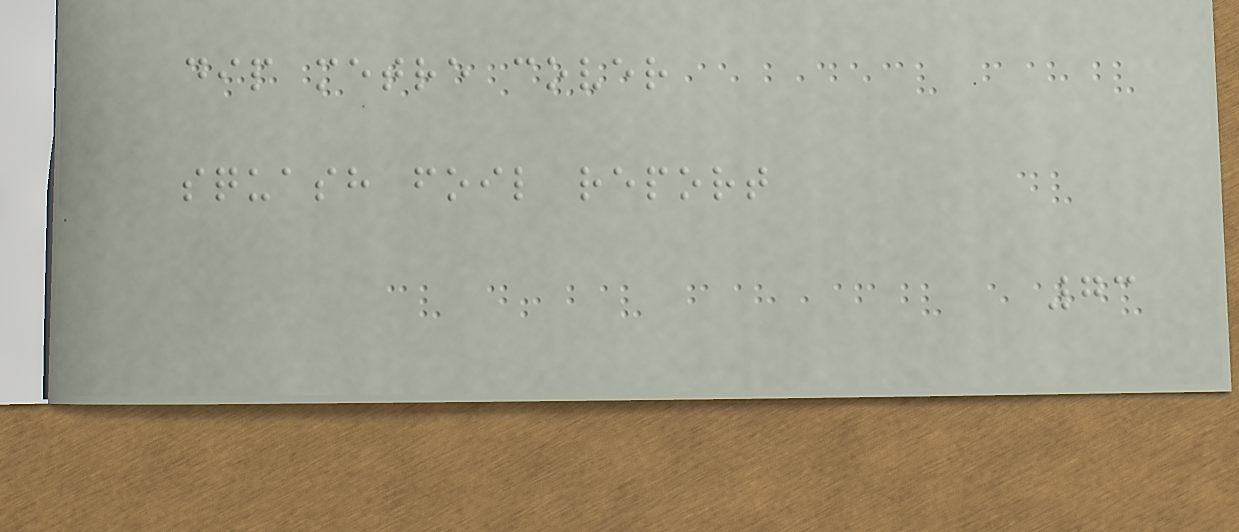dip metre cover
squash foil report
73
